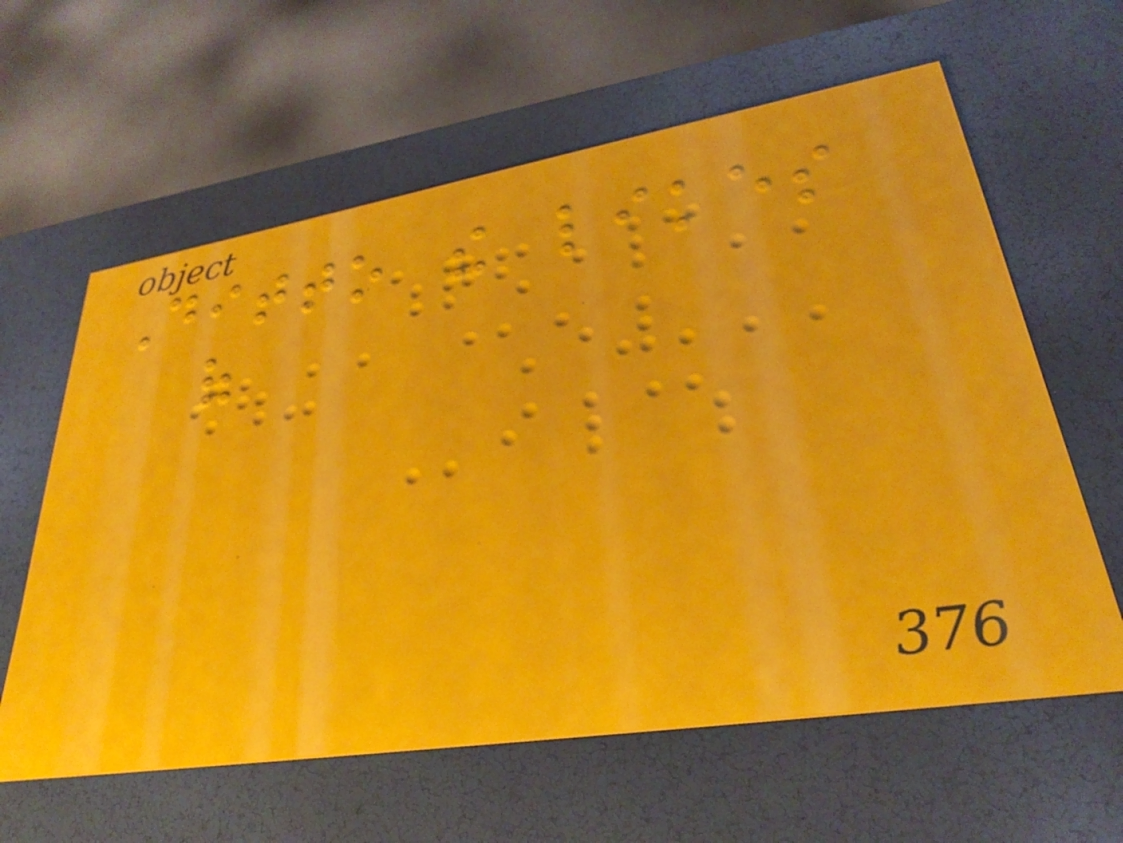Ditto the likes
of
